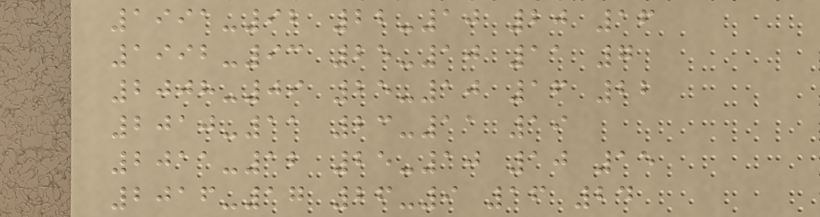1991-92 22-10 20 16
1992-93 25-10 11 7
2008-09 25-10 16 22
2010-11 23-11 19
2011-12 25-10 10 15
2016-17 26-9 16 24
